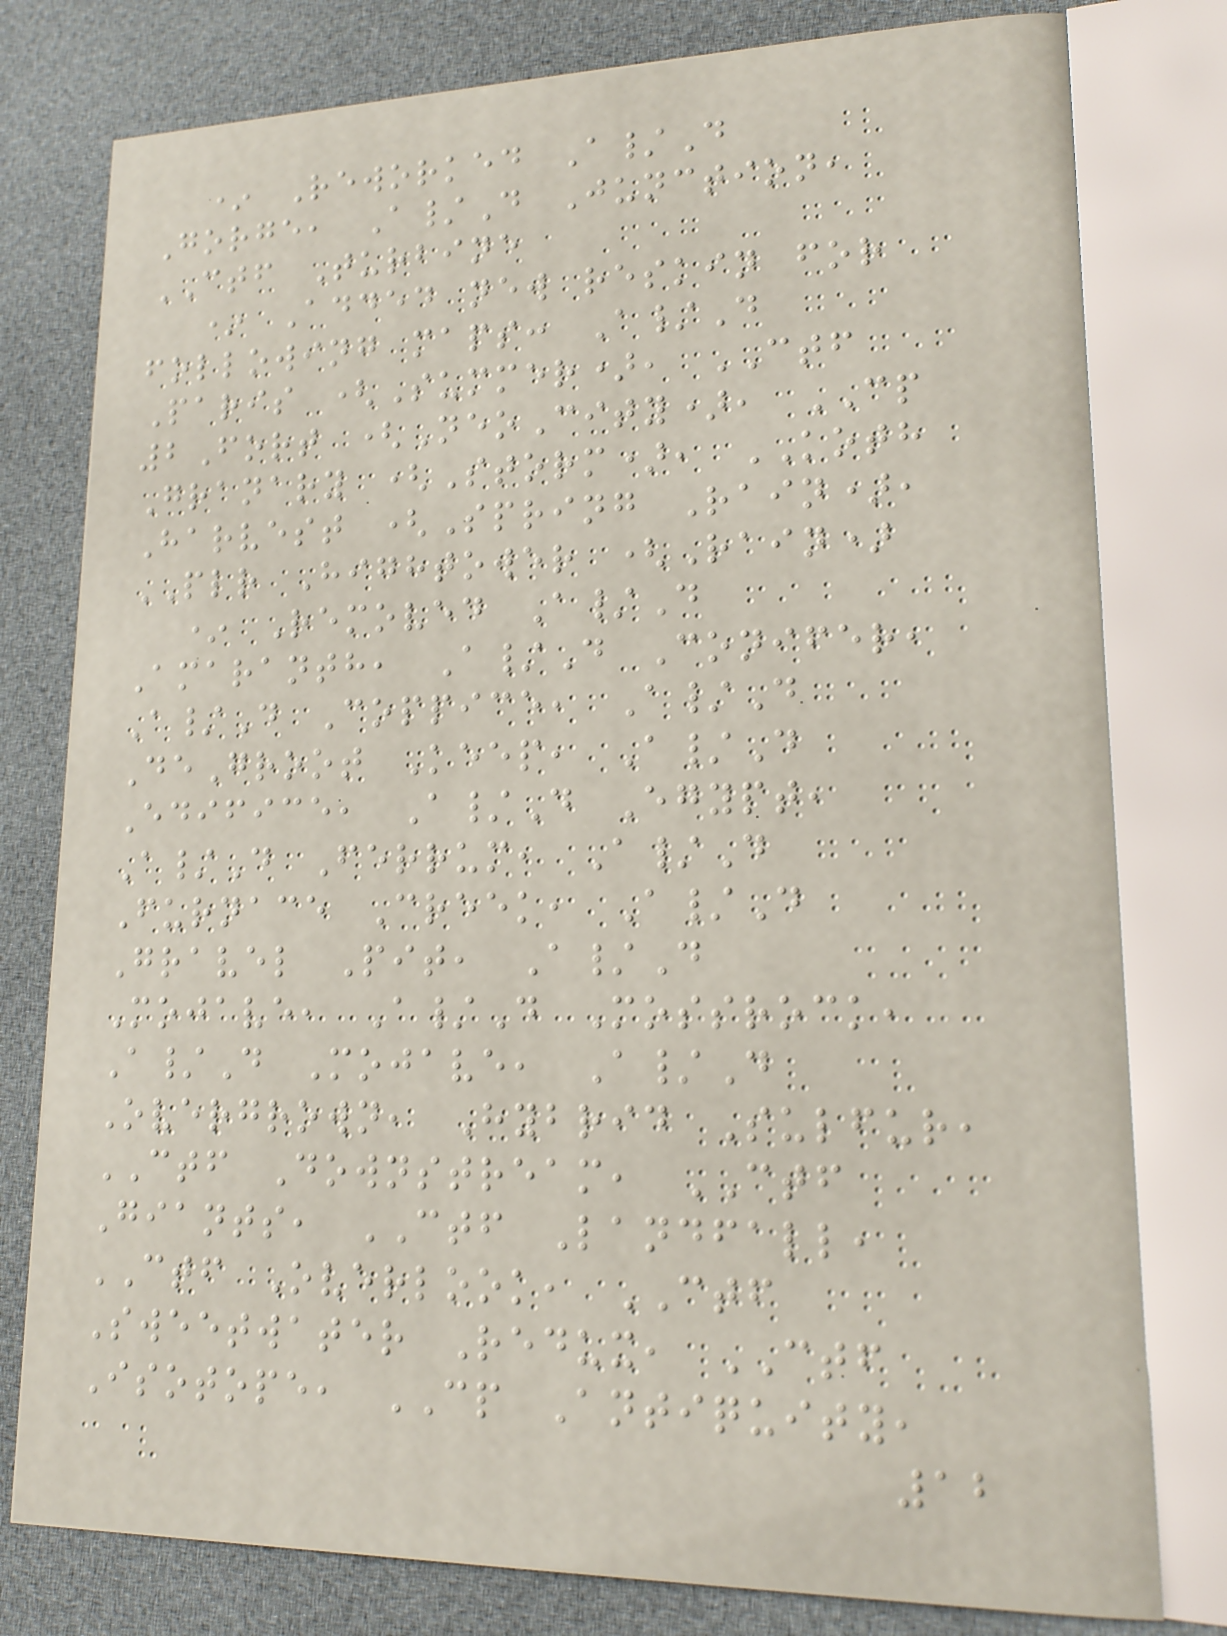* Reworked A/D
Gorge, A/D Junction,
CTF Turbine
* Added new reskin for
following maps: A/D
Paris (Summer), CTF
2Fort (NeoCity), CP
Granary (Storm), KOTH
Harvest (Spring Rain),
PLR Hightower (Rain)
* Removed A/D
Amaranth, A/D Conifer,
A/D Coppice, A/D
DeGroot Keep, A/D
Edifice, A/D Egypt,
A/D Ferrum, A/D
Furnace Creek, A/D
Gravel Pit, A/D
Mojave, A/D Mossrock,
A/D Mojave, A/D
Overgrown, Hybrid Sulfur,
CTF Downstream, CTF
Giants, CTF Landfall,
CTF Overlook, CTF
Sweetwater Redux, CTF
Isotope, CP Antiquity,
12
